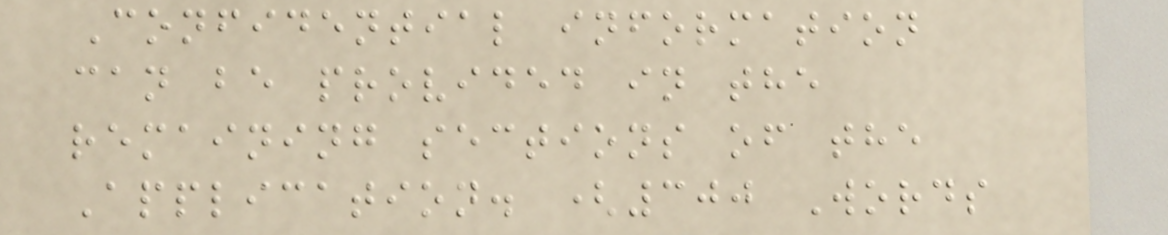Confidential information
can be provided in the
remaining sections of the
Application. (300 Words
